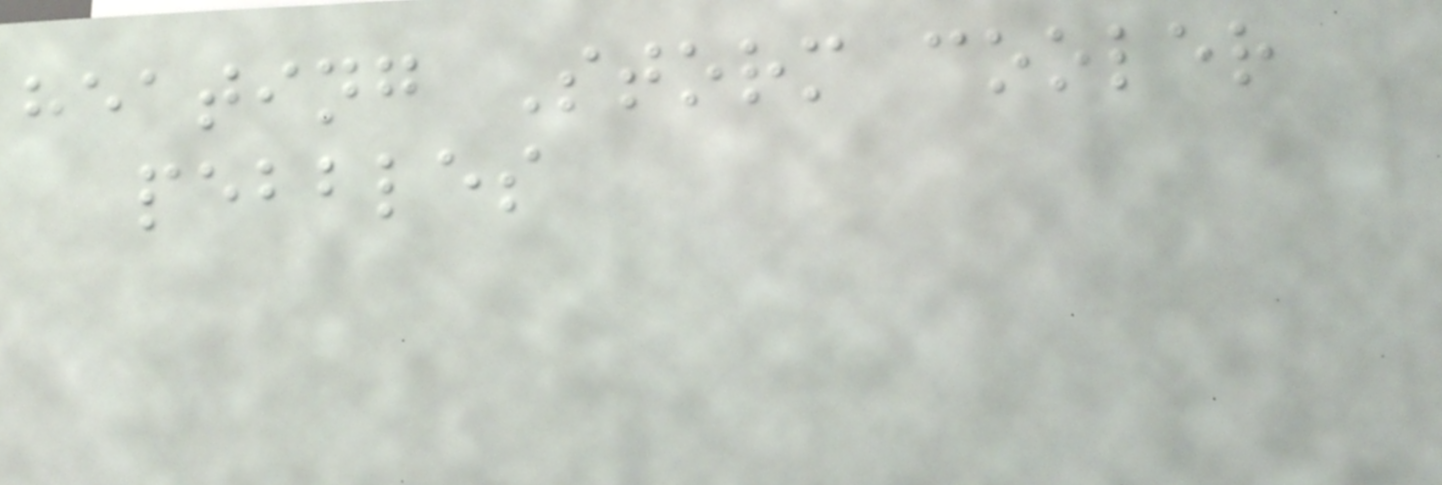heating Storm cooler
pebbles
